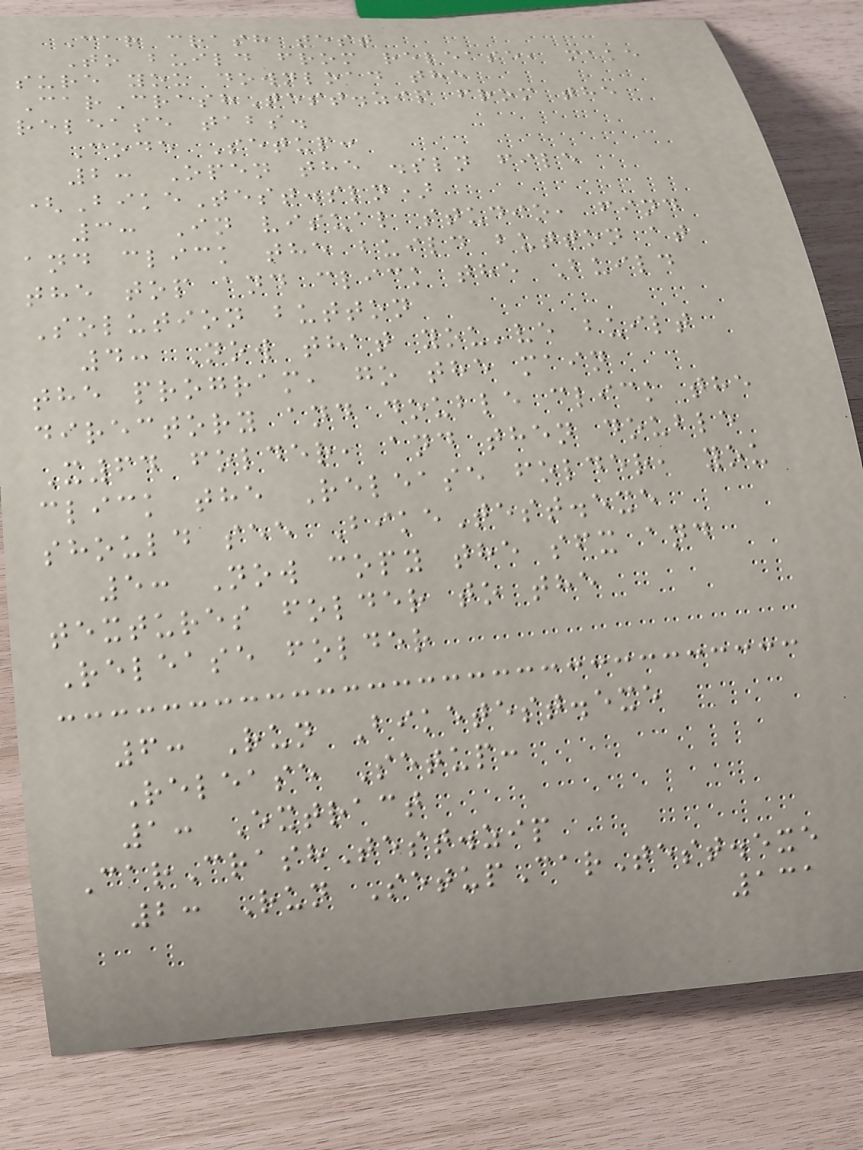Car crash test
To build from release, make
sure you download the
CarCrashTest.zip from the
release tabs.
Code Setup:
2: Open the .sln file
(BikeTest.sln)
3: In visual studio, find
and click the build button at
the top and click the Build
Solution button
4: Now that you've built
the program, go the main
directory and double click the
X64 folder, and then double
click the Release folder, you
should see BikeTest.exe
5: Now copy the sfx and
textures folder to the
Release folder
6: Run Biketest.exe
Release Setup:
1: Extract
CarCrashTest.zip
2: Run SetupCarTest.exe
131
